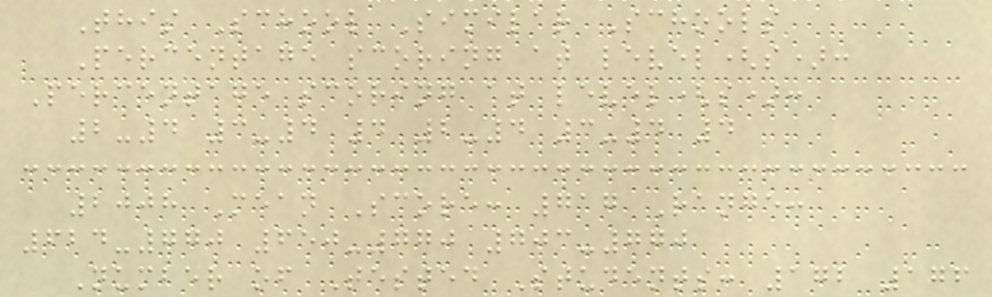This School Similar Schools
Percentage scoring at level(s):
Percentage scoring at level(s):
2-4 3-4 4 2-4 3-4 4
2008 Mean Score: 717 Range:
624-770 650-770 703-770
Number of Tested Students: 172 176
